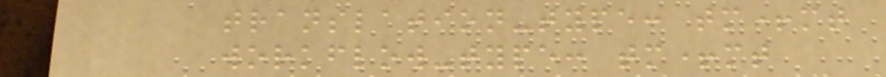translation-type: tm+mt
workflow-type: tm+mt
